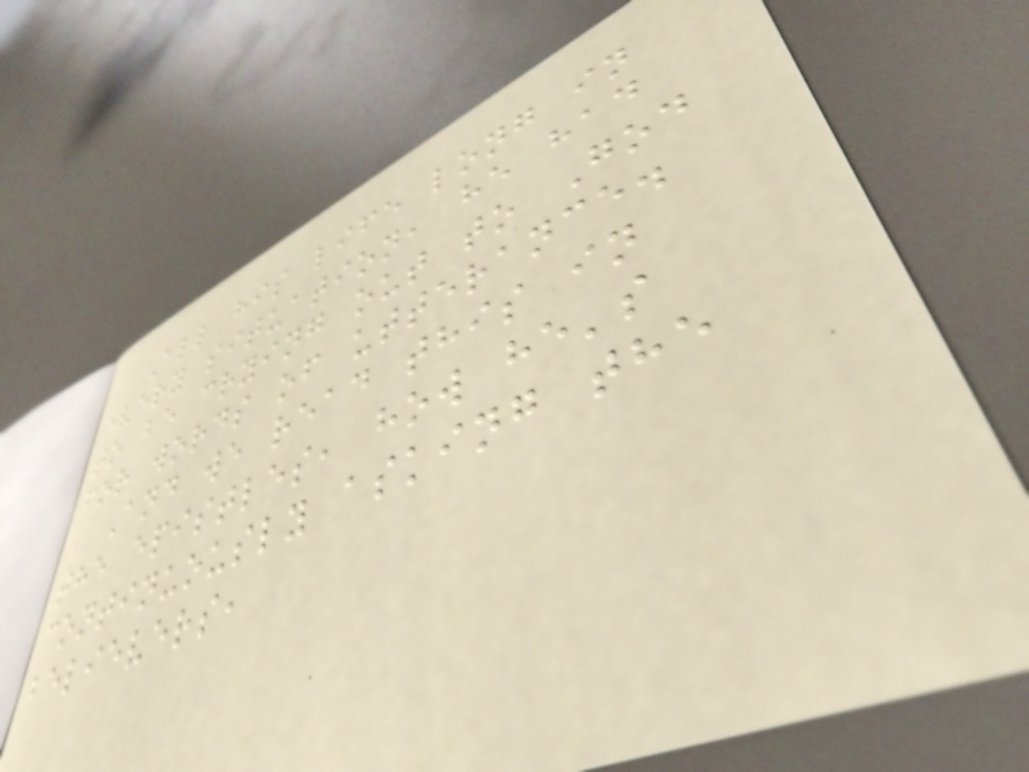All his life long in
every situation, he had
to be crying out to God
for words of utterance.
And we read this in
the epistles, how he's
continuously asking the
believers,
